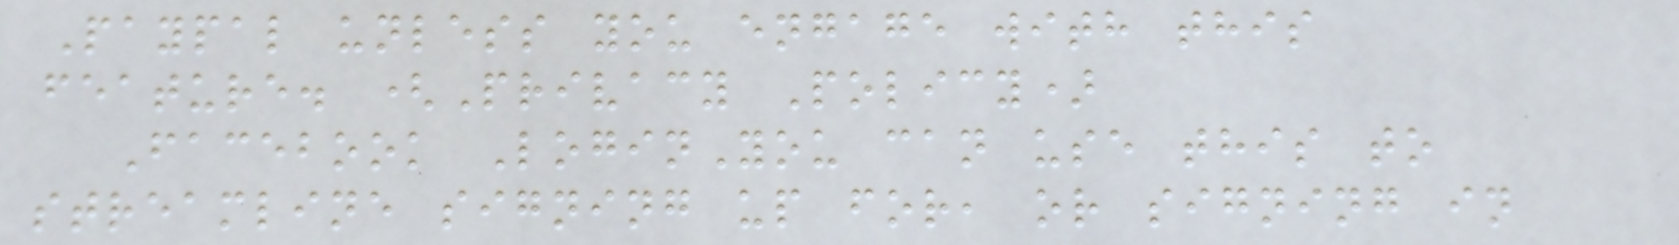Paypal unless you engage with this
feature. (Privacy Policy)
Facebook LoginYou can use this to
streamline signing up for, or signing in
